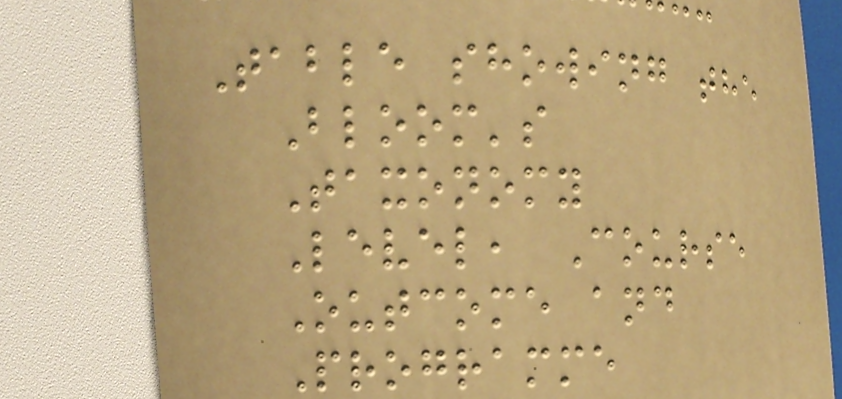Table showing the
Bloom's
Taxonomy
Level, Course
Outcome and
Programme
